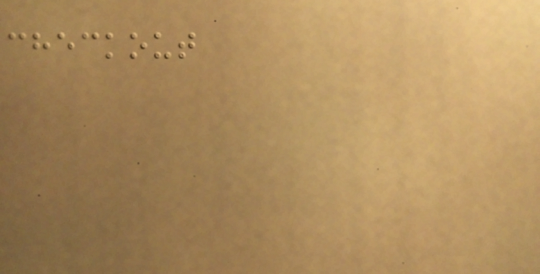checkout
